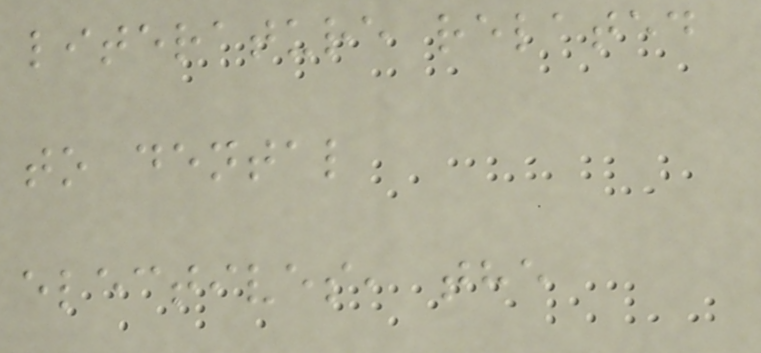literature related
to dental
electives, the
